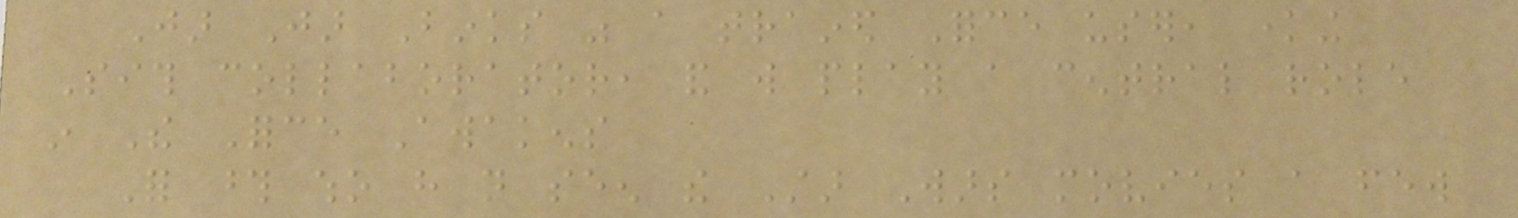Jar Jar Binks was a trained Force user, knowing
Sith collaborator, and will play a central role
in The Force Awakens
For those who have not seen the Star Wars movies a few
